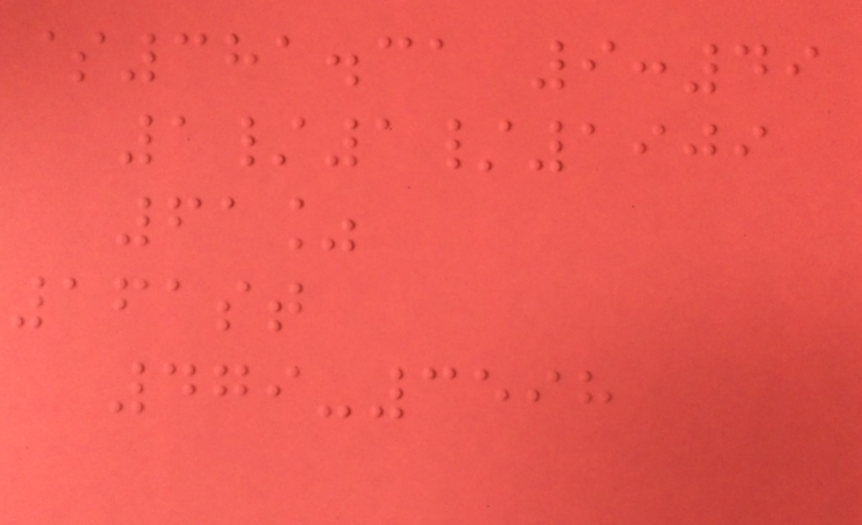$381.31 9:49
1/1/1909
61%
161st
479-3598
